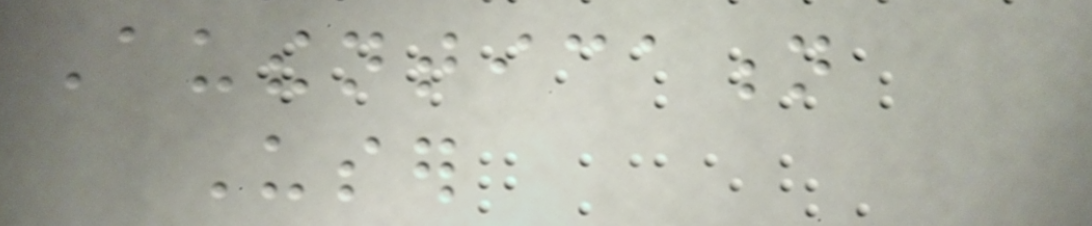Authentication
User
